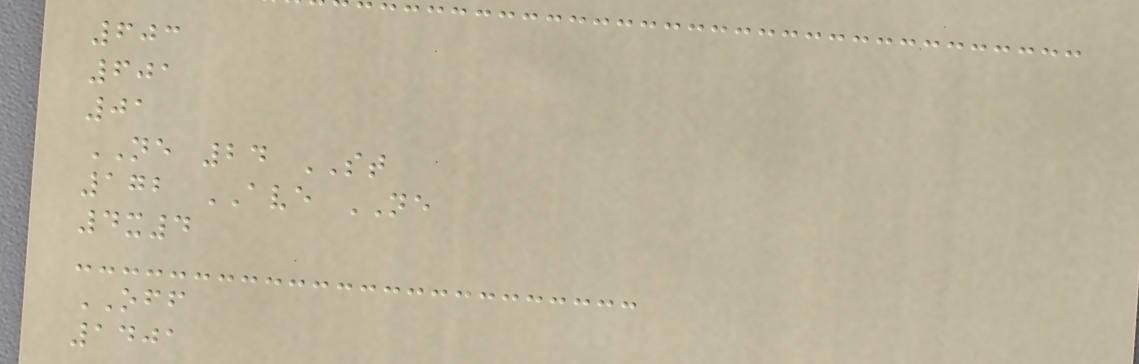603
601
01
NE 24 ST
172 AVE NE
4x4
OFF
1401
